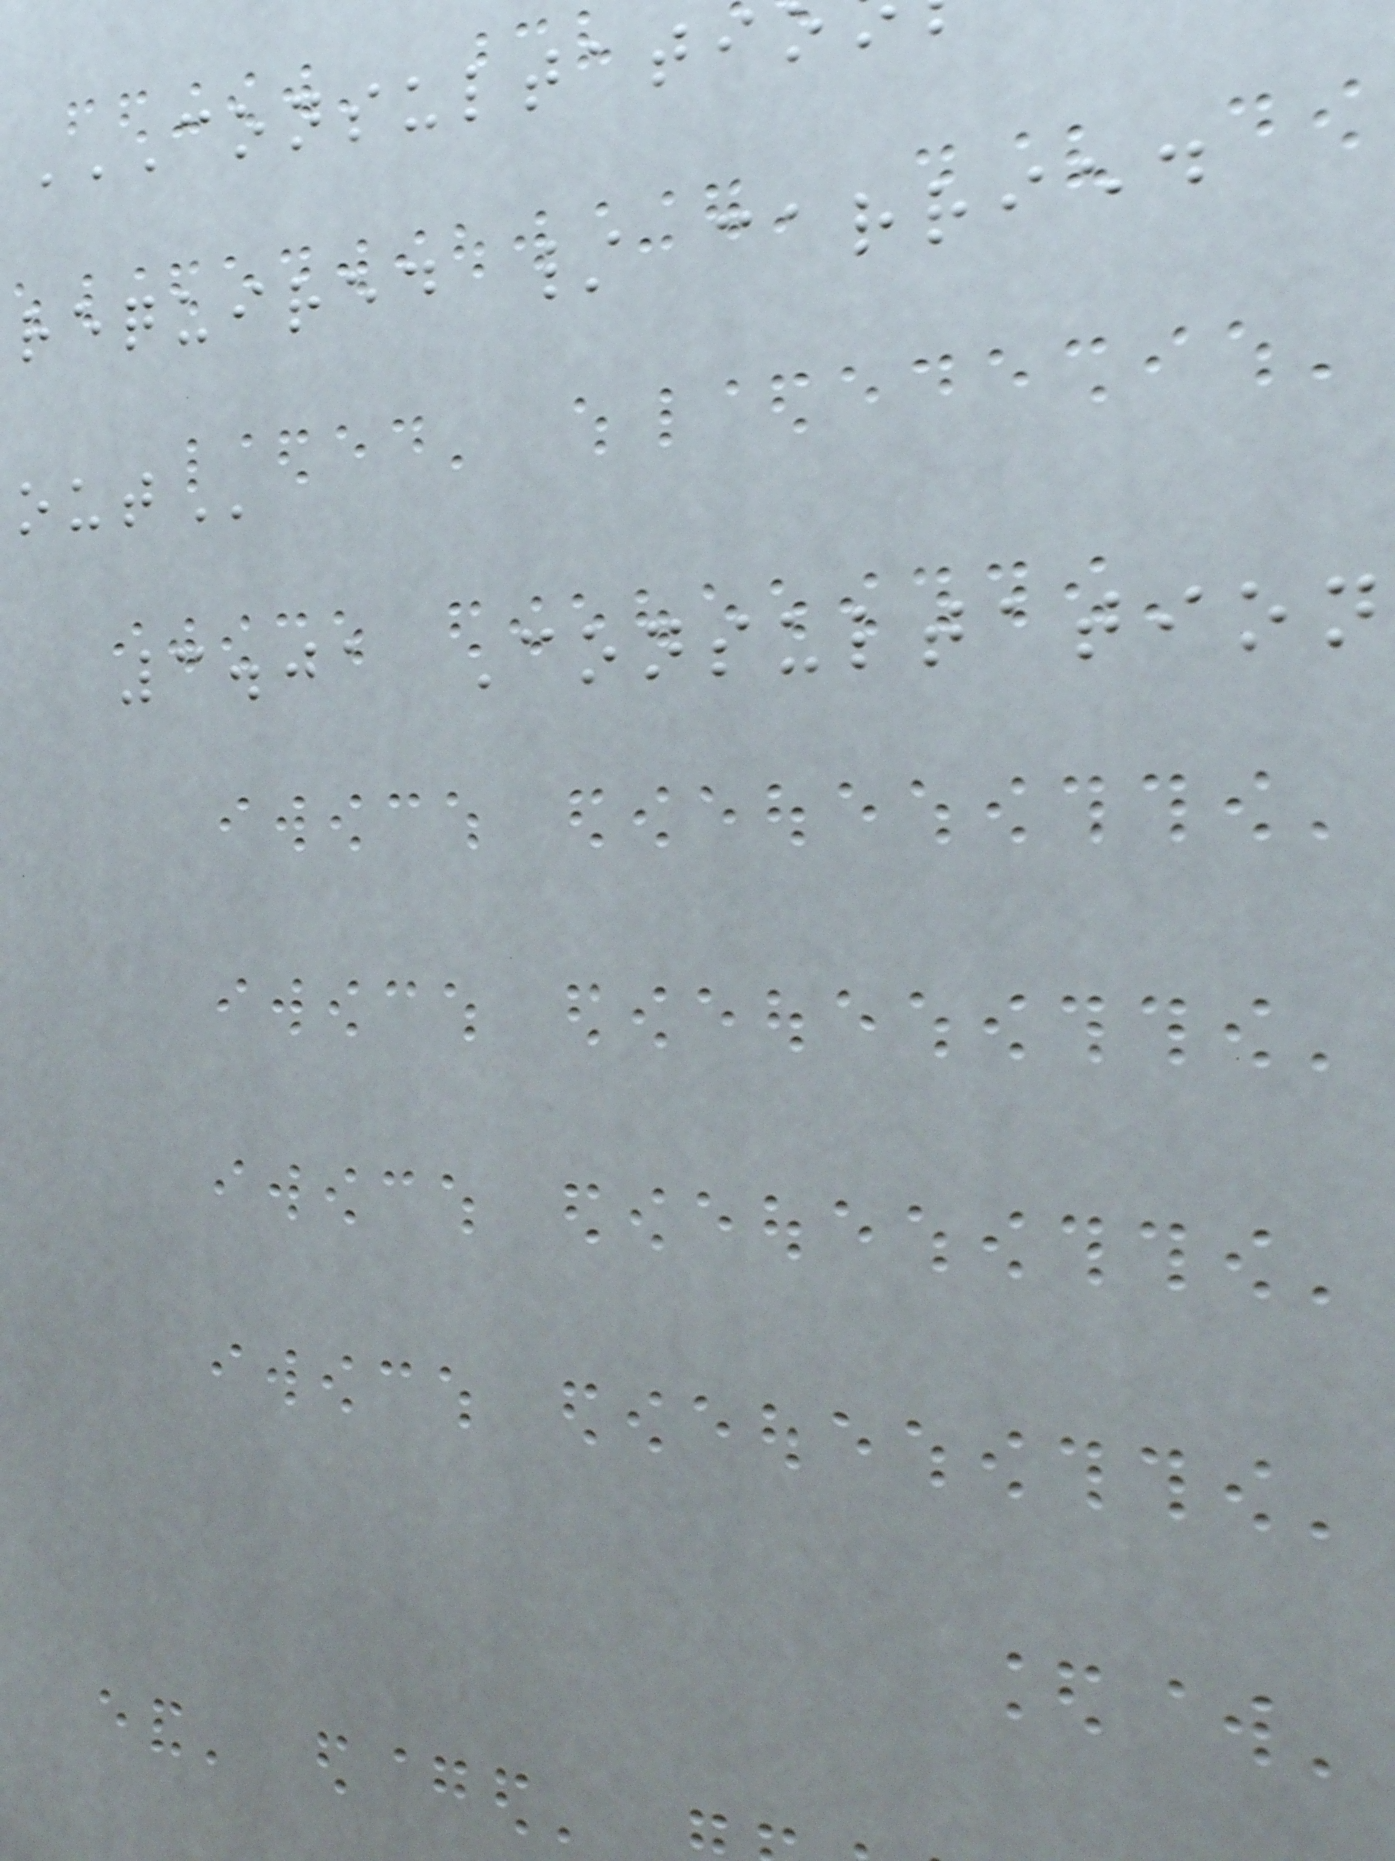required / carried
3.01 Consultation
